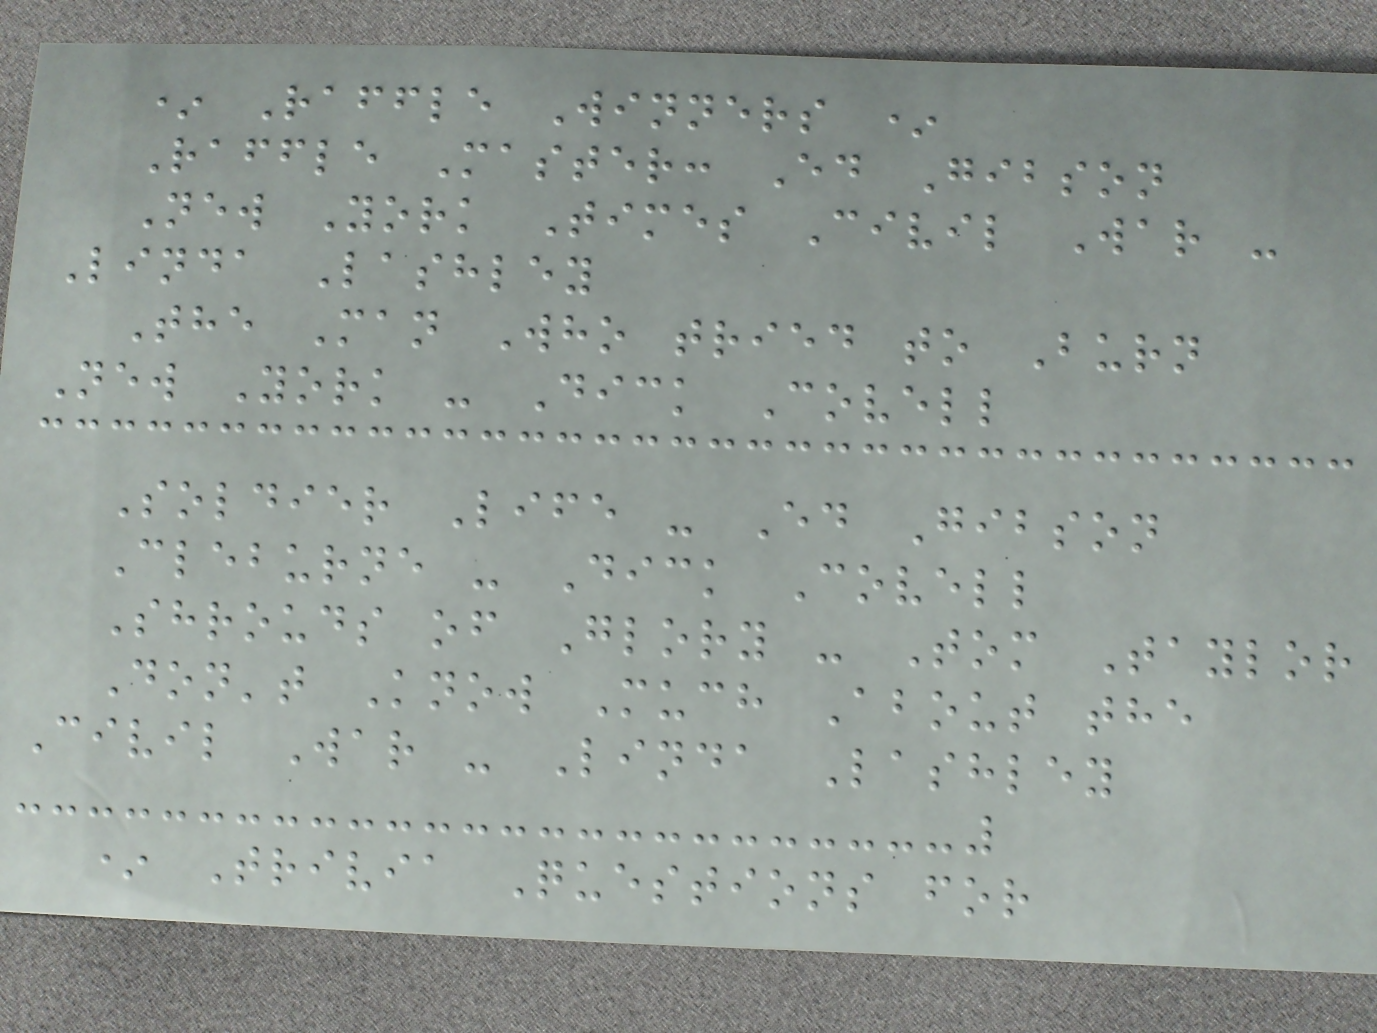* Raffle Winners *
Raffle Master: Ed Gibson
New York Times Civil War -
Linda Lashley
The Man Who tried to Burn
New York - Dick Covell
Soldier Life - Ed Gibson
Cleburne - Dick Covell
Shrouds of Glory - Tom Taylor
Don't Know Much About the
Civil War - Linda Lashley
* Trivia Questions for
